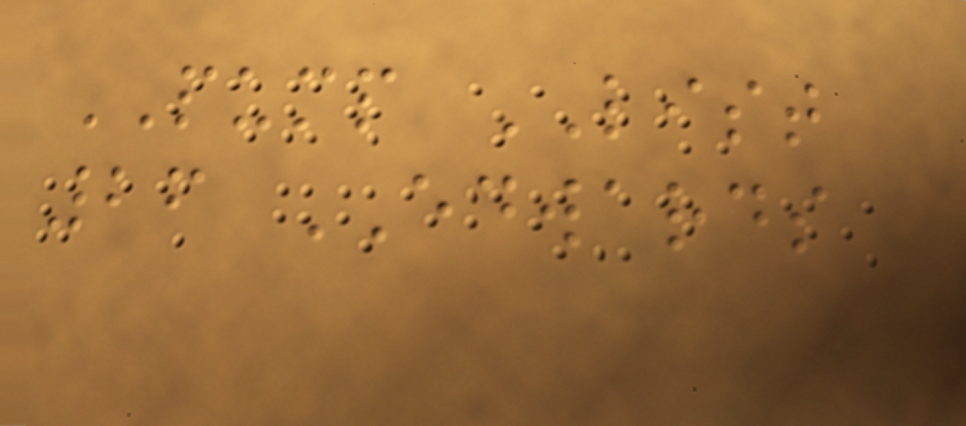PUMP LIST
26 EDWARDS
